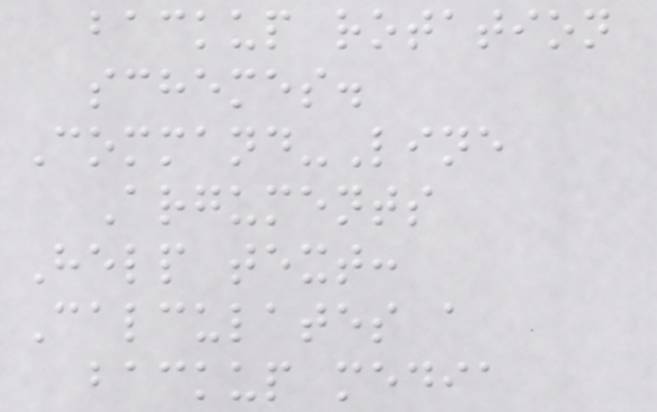backup rotation
schemes.
Command-Line
Arguments
Help text:
Calculates a
backup media
